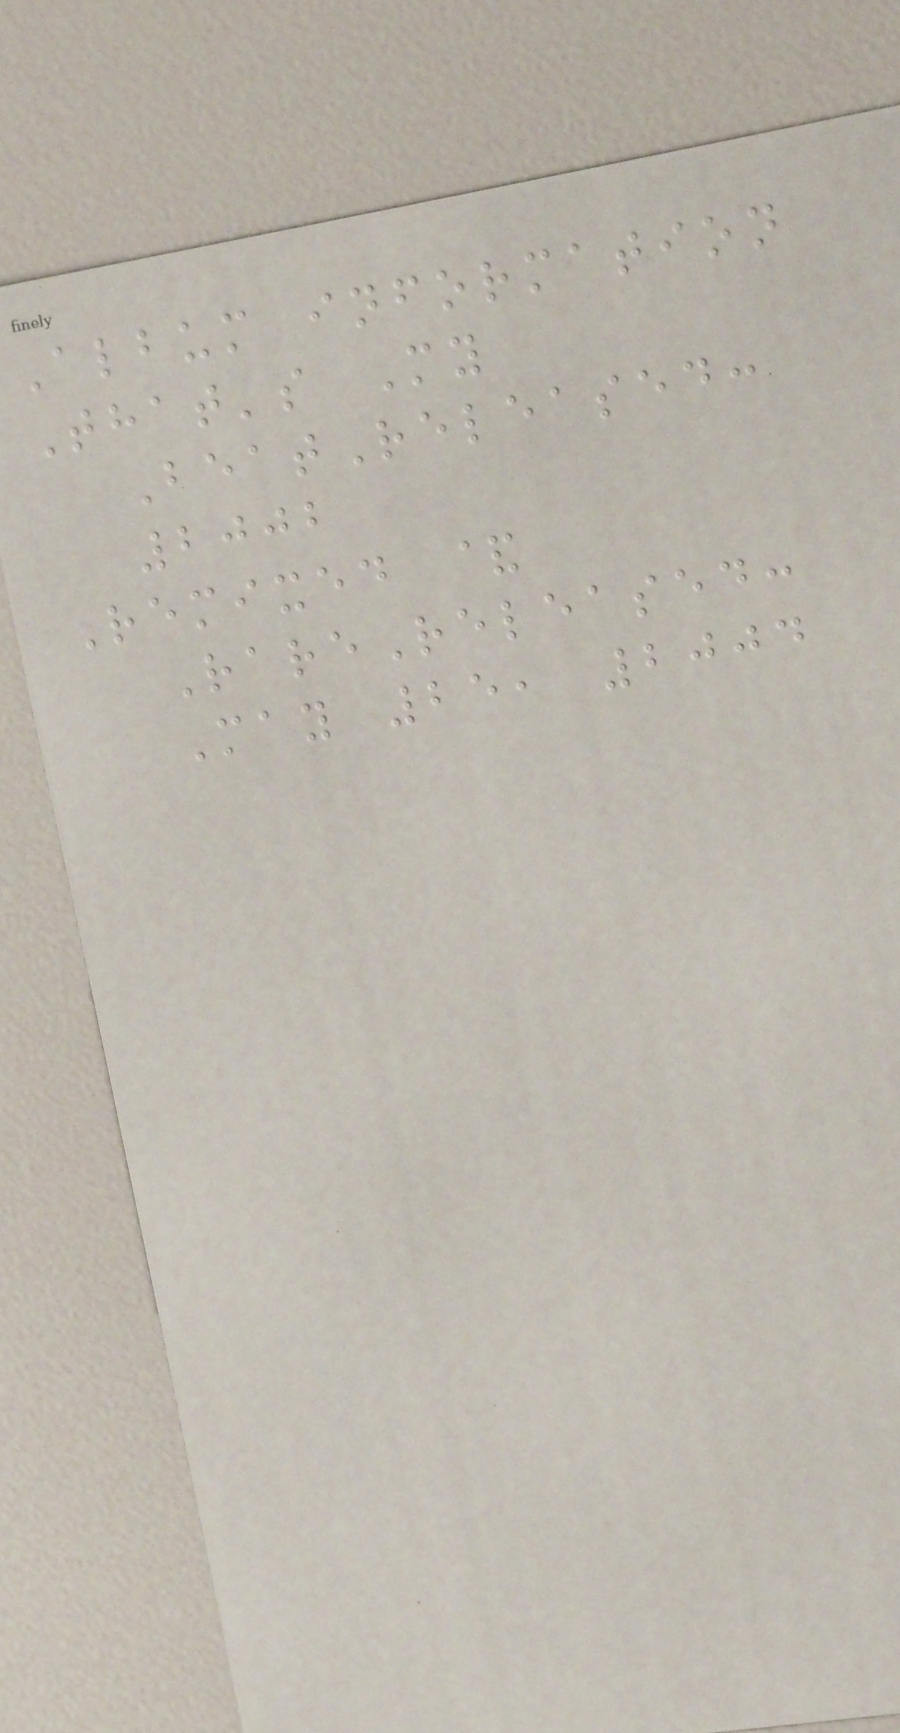Album information
That's My
BeatReleased:
2002
Remixed &
RareReleased:
May 25, 2004
